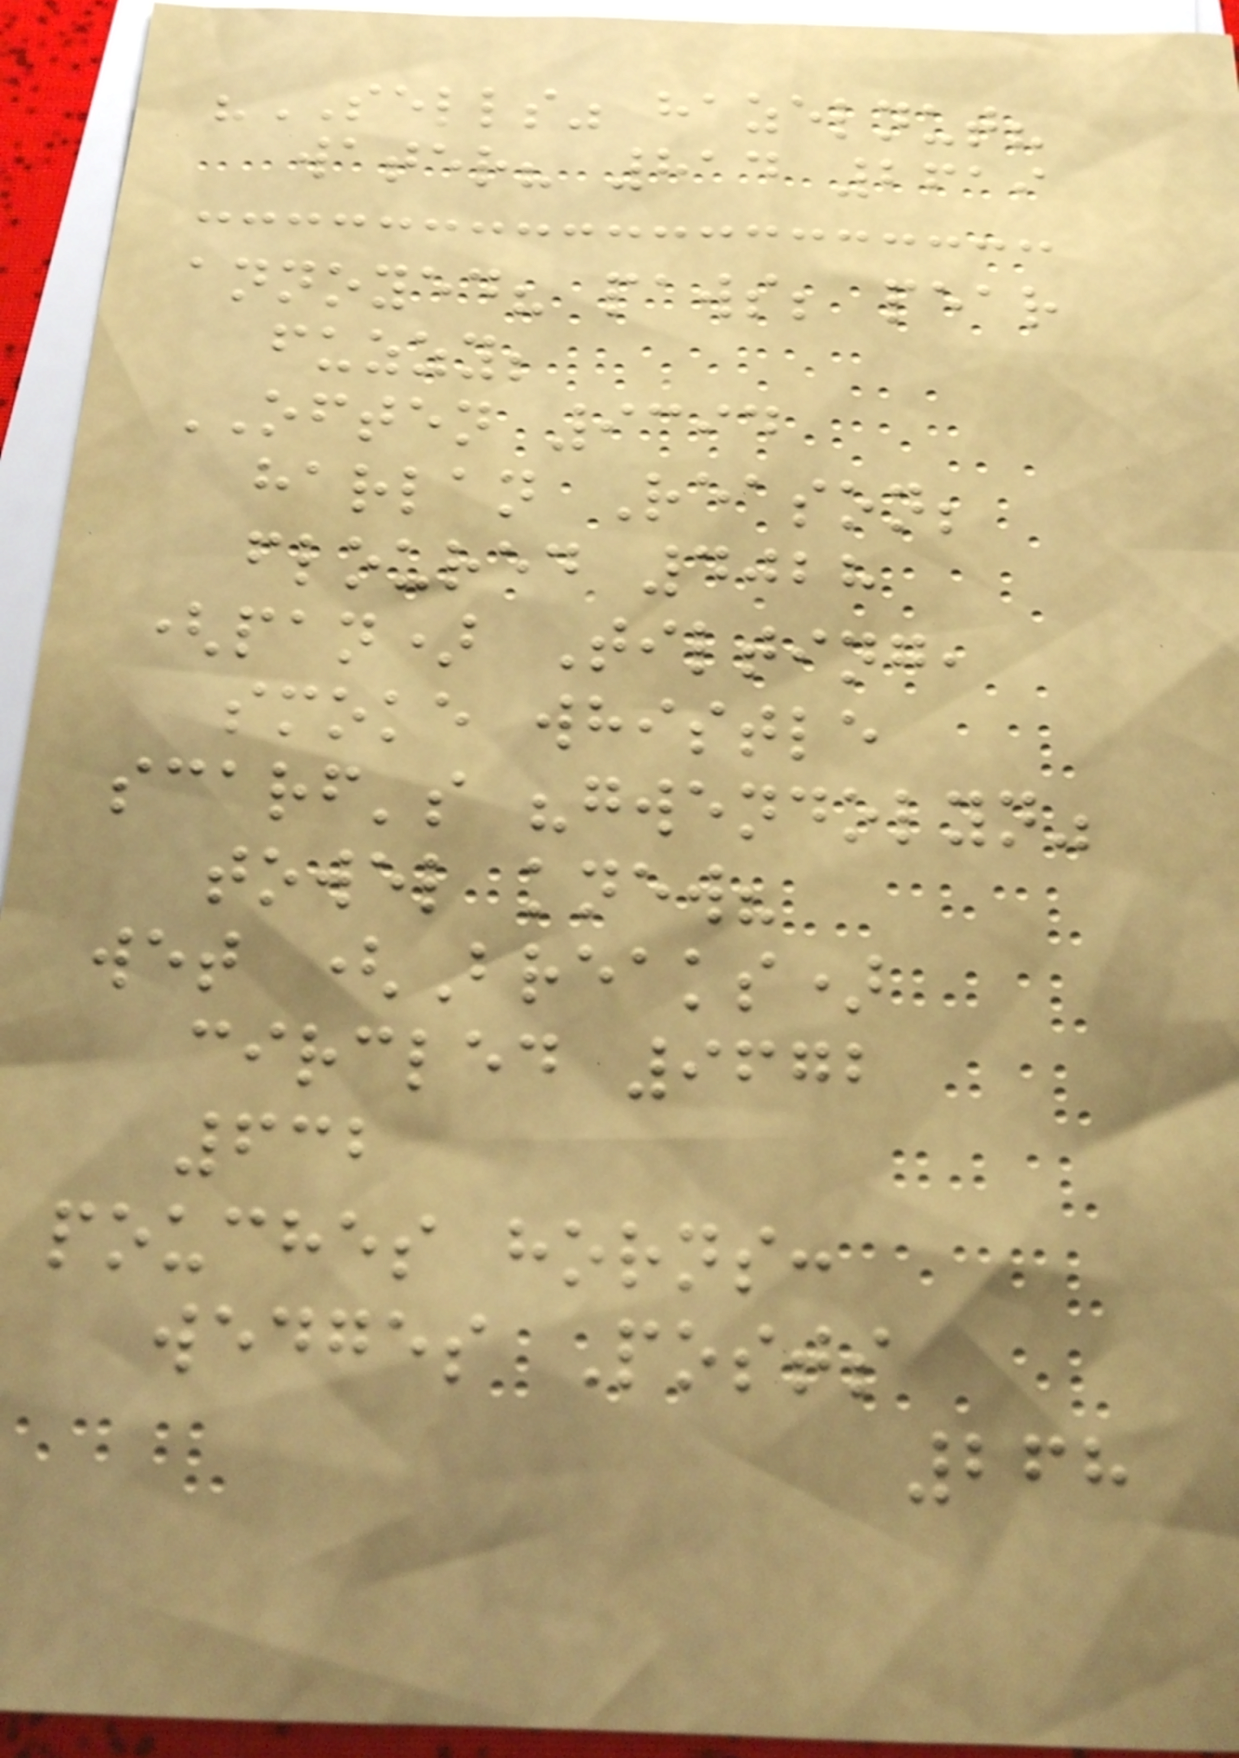"SELLS" hazelnut?
water? 814 2619
annoyed? paws; pear
fuzzy;
OFTEN 9394
harlan Reason;
floured 4028
(pan) Tilting,
smoke whistle
scarf's "gwendolyn"
towel knew?
wet (Breaks)
circled 9672
632
pouches horns:
wedges Posts
268
